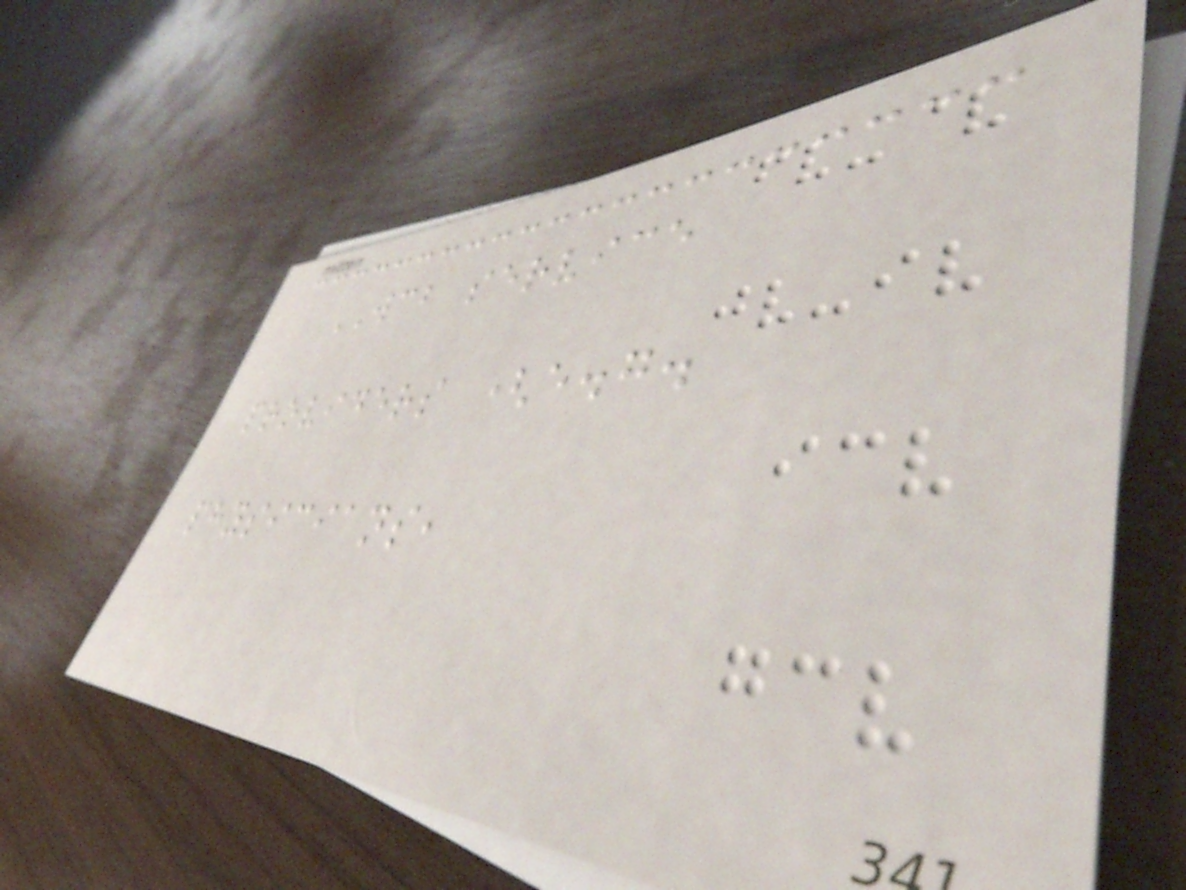WCB service
providers (e.g.
physicians,
